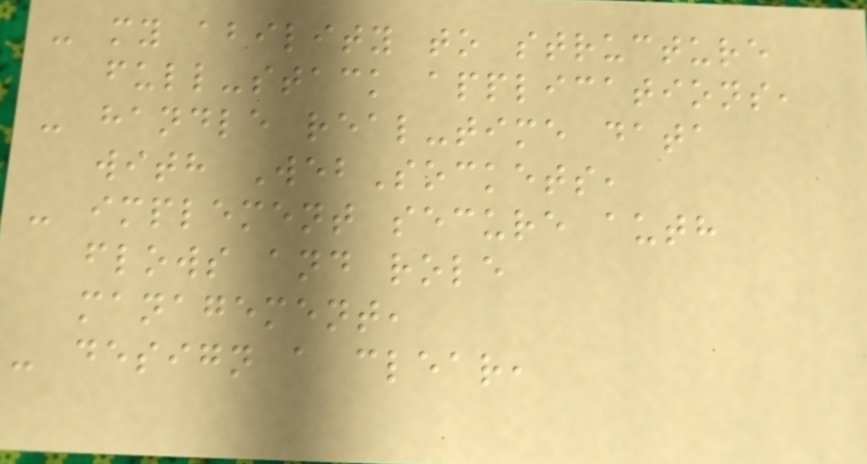- my ability to structure
full-stack applications,
- handle real-time data
with WebSockets,
- implement secure auth
flows and role
management,
- design a clear,
